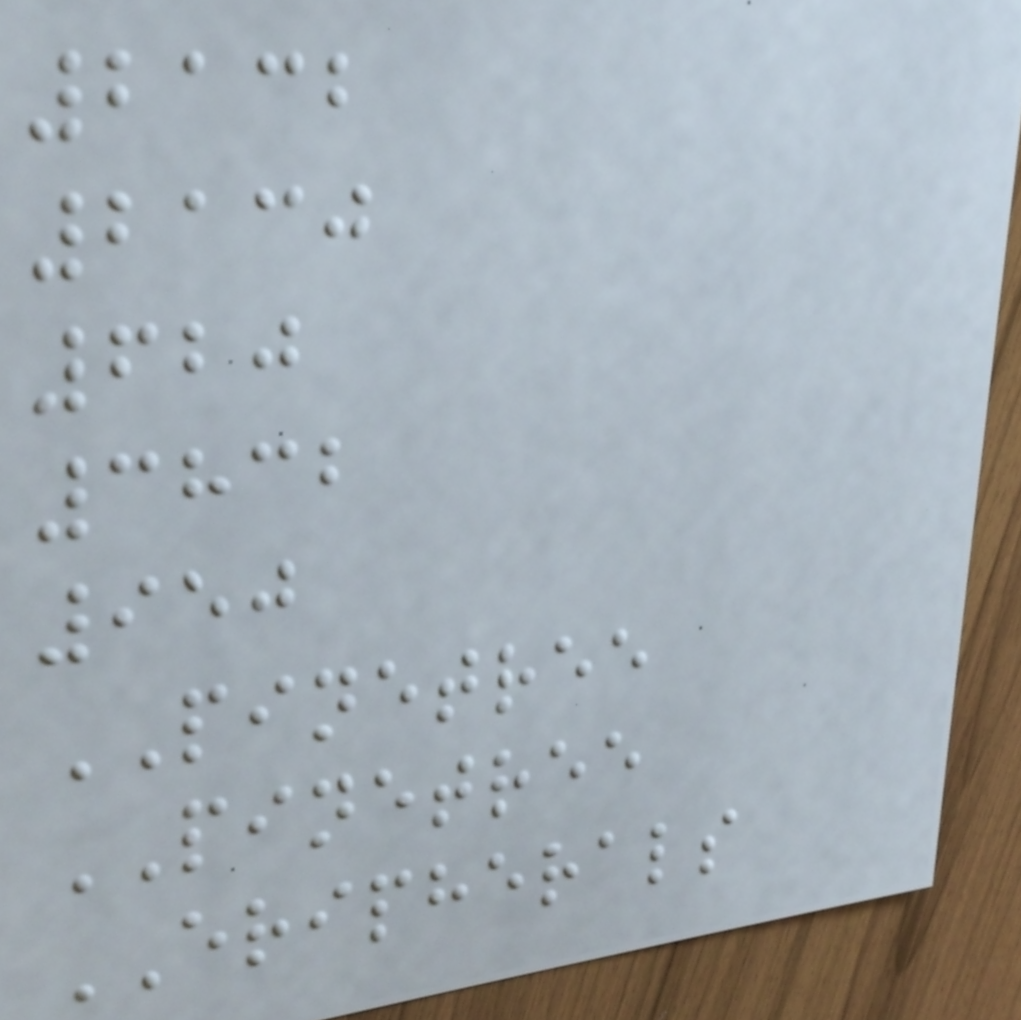2132
2130
620
3832
950
PINETREE
PINETREE
ERIPHERALS
